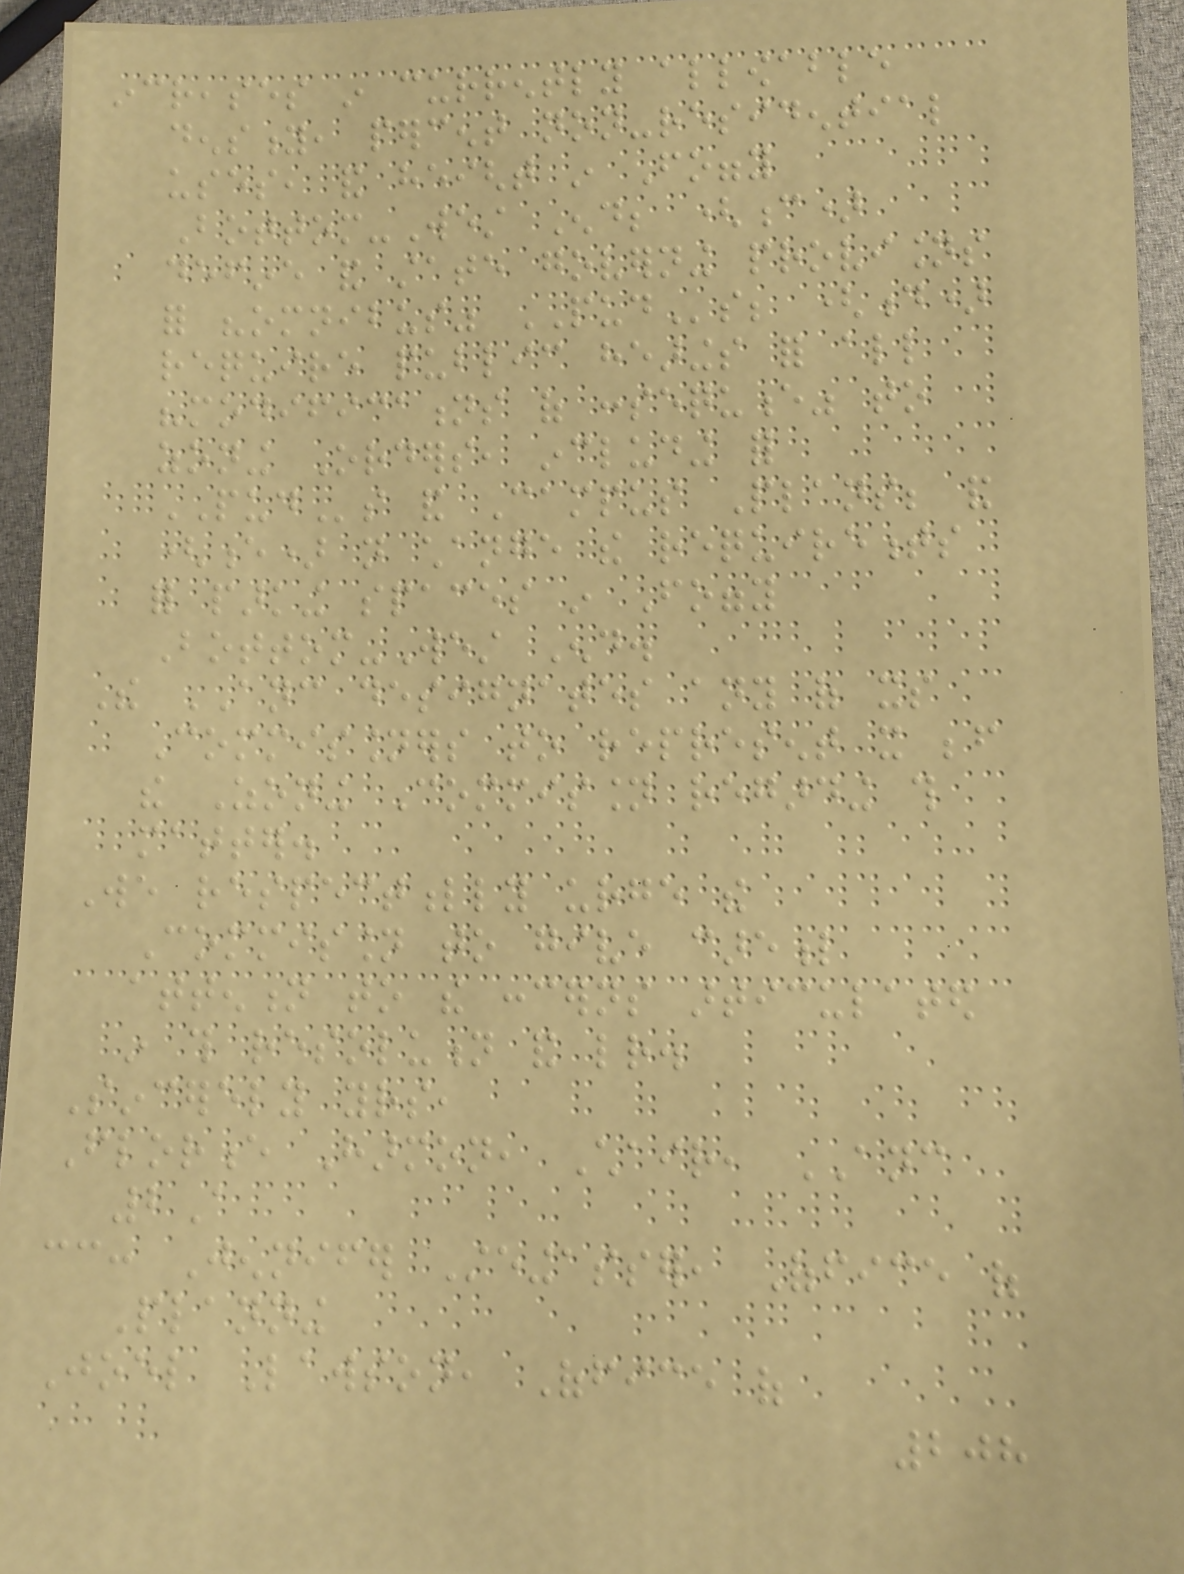increases in currently allowable
density, percent non-residential
uses, and height in Foggy
Bottom-West End; (c)
define and state governing provisions
for "omnibus" PUDs; (d)
require public hearings for all
"modifications of consequence" to
zoning Orders, including for
PUDs and Campus Plans; and
(e) not change the requirements
for parking spaces in Foggy
Bottom-West End.
The ANC designates any of its
Commissioners to represent it before
the Zoning Commission regarding this
matter.
We respectfully urge the
Commission to give careful
attention to the concerns articulated
in this resolution and letter.
Sincerely yours,
Florence Harmon, Chair, ANC
2A
cc: Jennifer Steingasser, Office of
Planning
Joel Lawson, Office of
208
